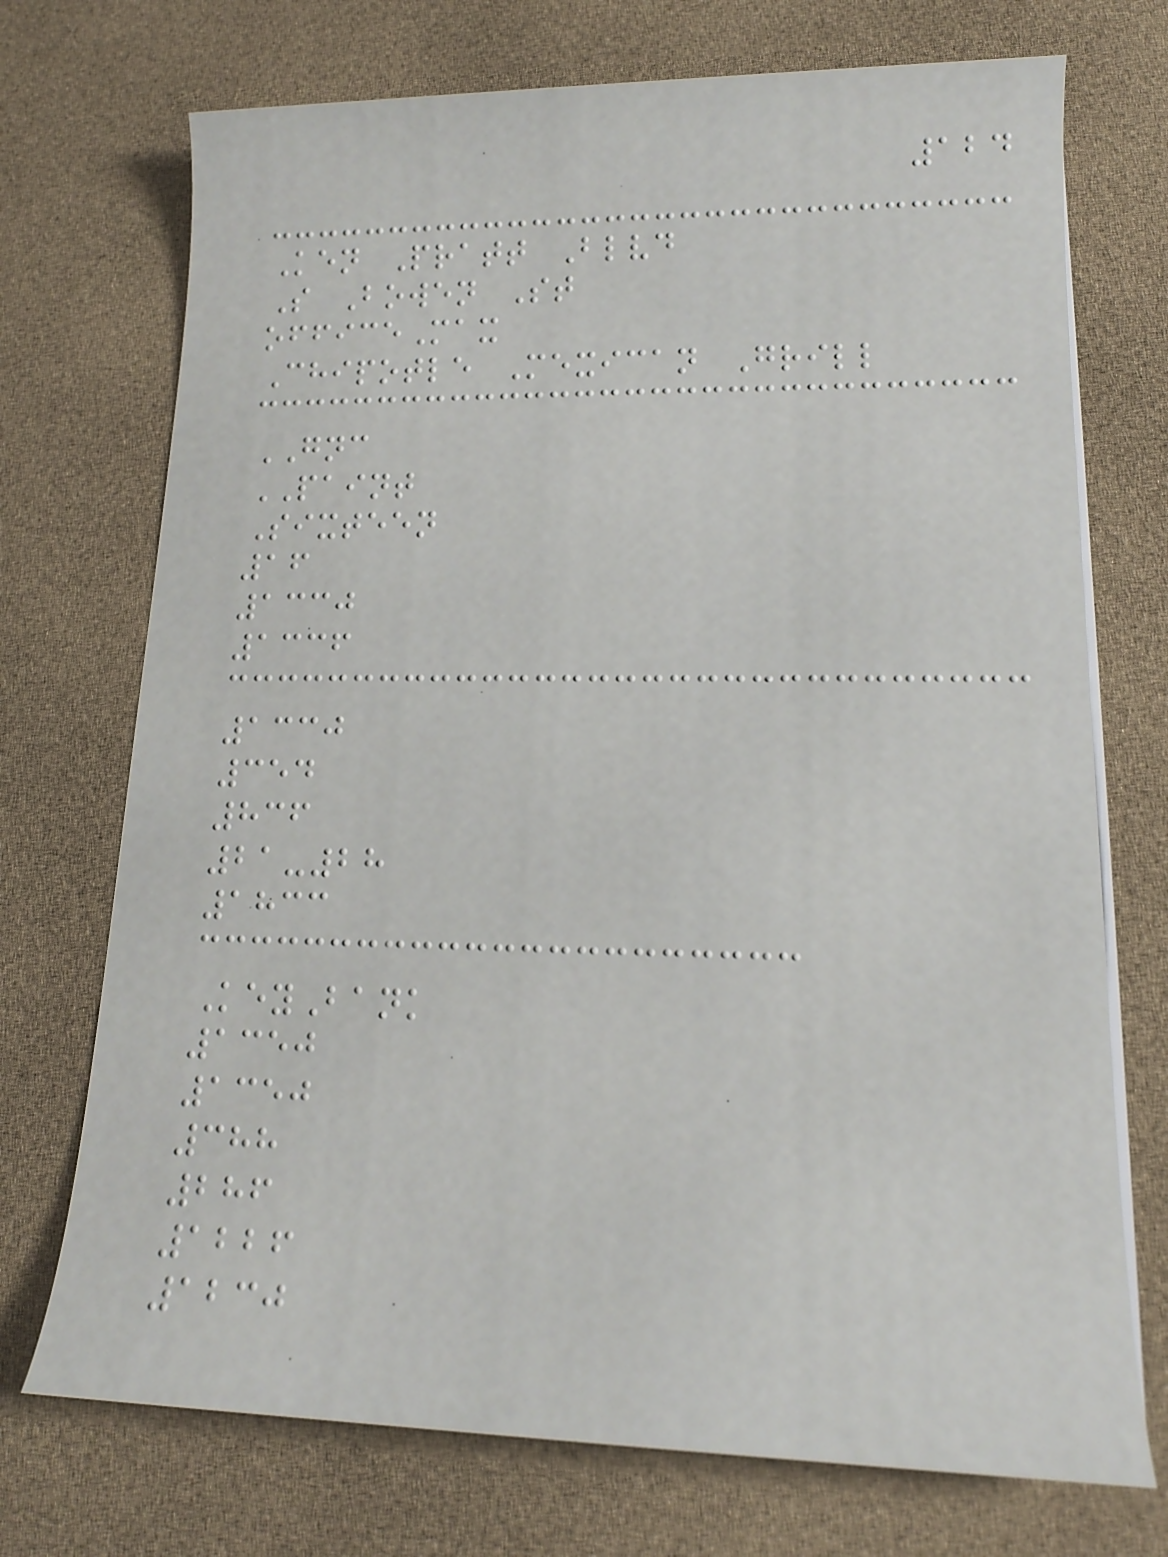124
Ken Pratt Blvd
S Bowen St
officeMax
Chipotle Mexican Grill
GNC
PAINT
Sixteen
16
1330
1336
1330
354
836
21-28
1833
KeyBank
1350
1350
388
286
1226
1230
